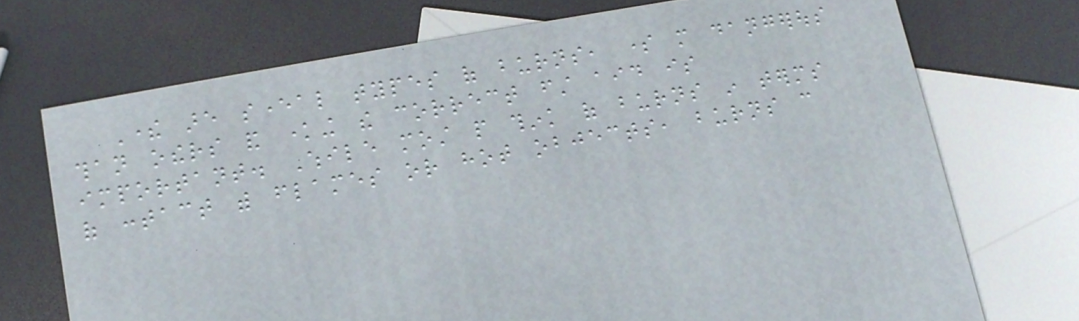There are several types of burns, some more dangerous
than others and knowing the correct first aid is
important. While most people think of burns in terms
of contact with flames or hot objects, burns can
